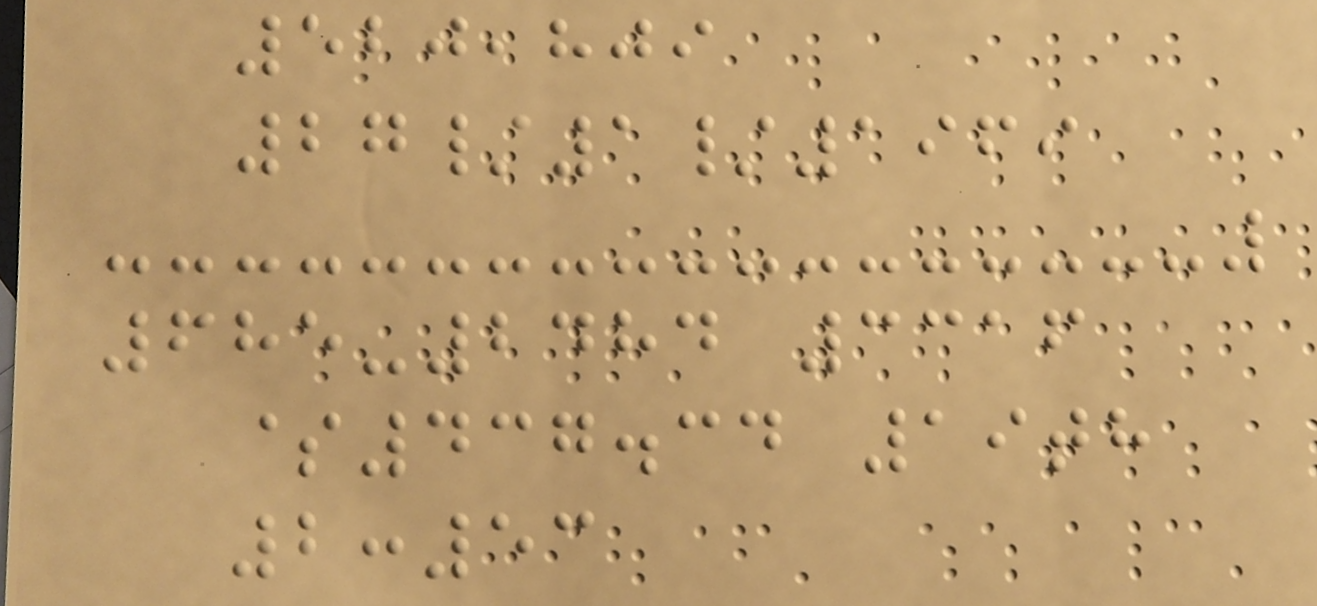520,809
27/1/1969
685-2484 3316
$437.34 19th
2:53
